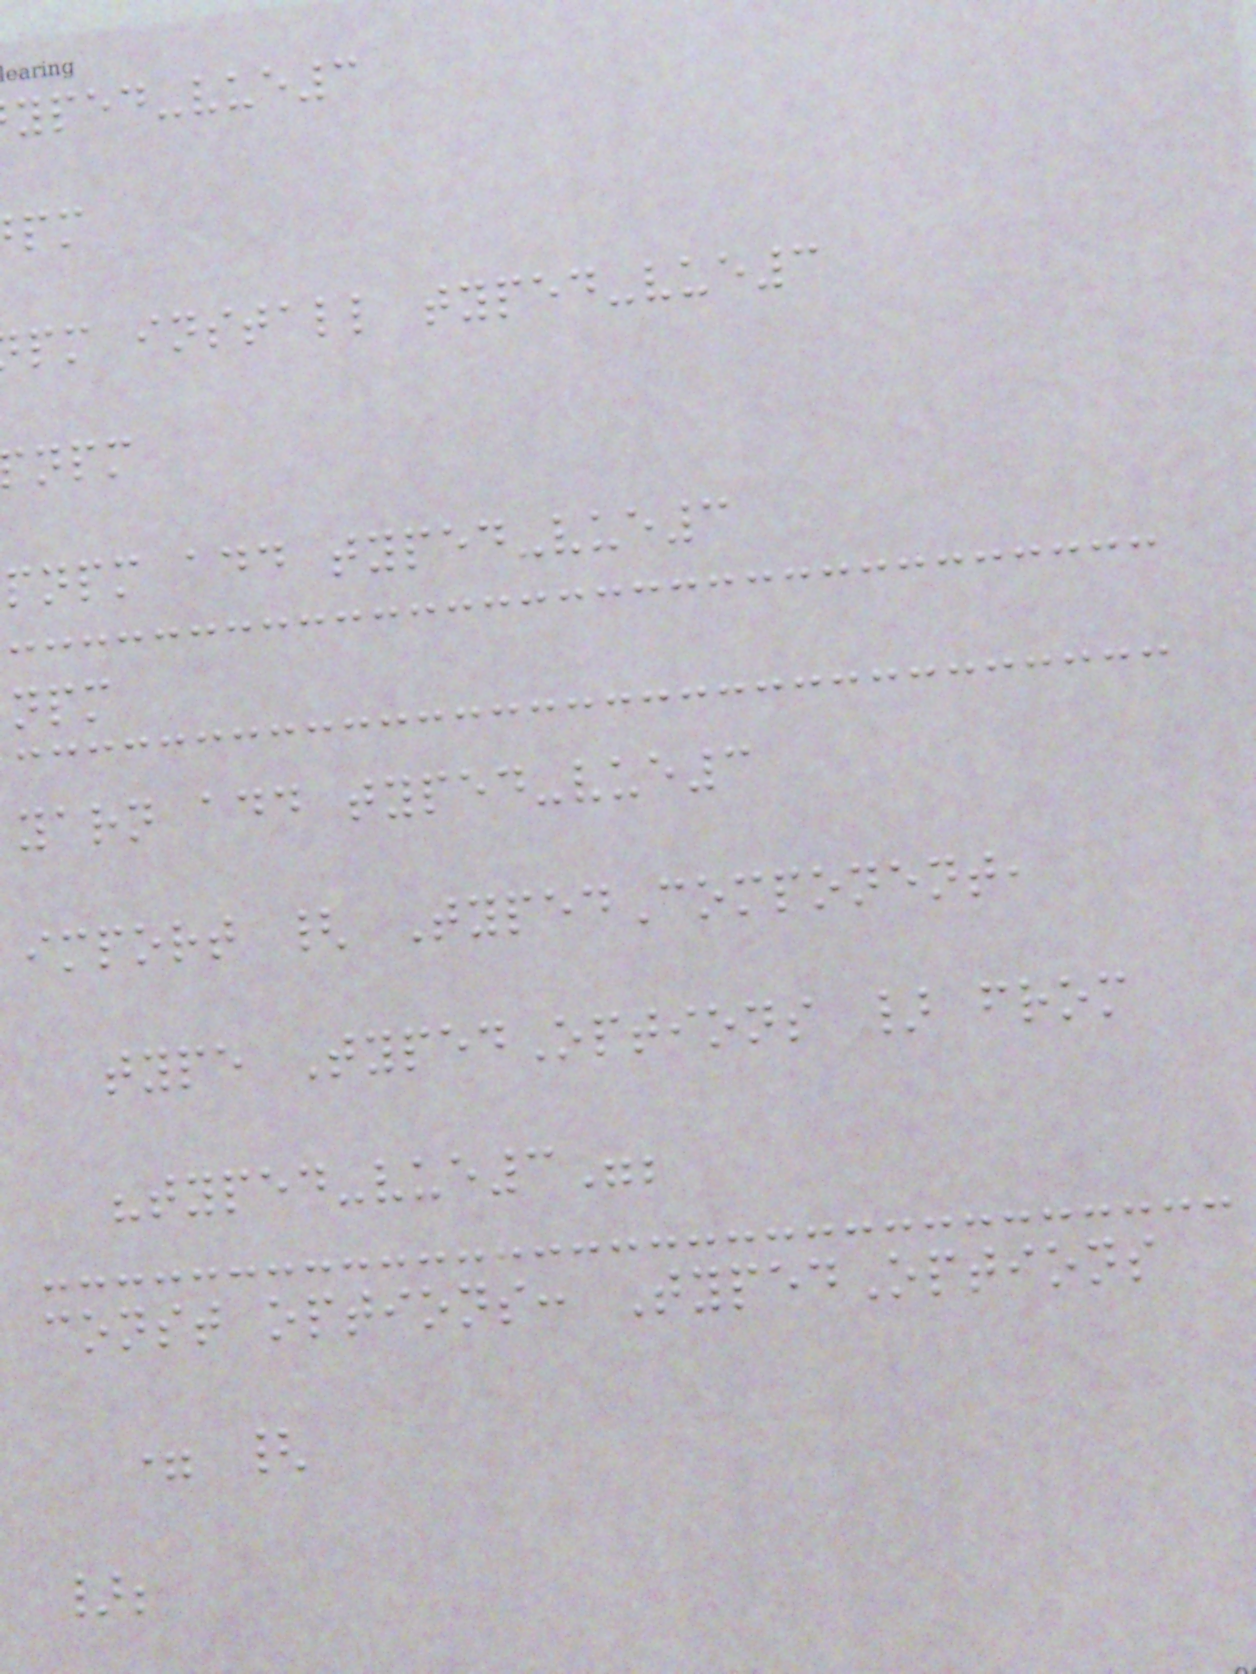yped-vue3
pm install typed-vue3
pnpm add typed-vue3
npm
yarn add typed-vue3
import { TypedComponent,
type TypedOptions } from
"typed-vue3";
const options: TypedOptions
= {
};
